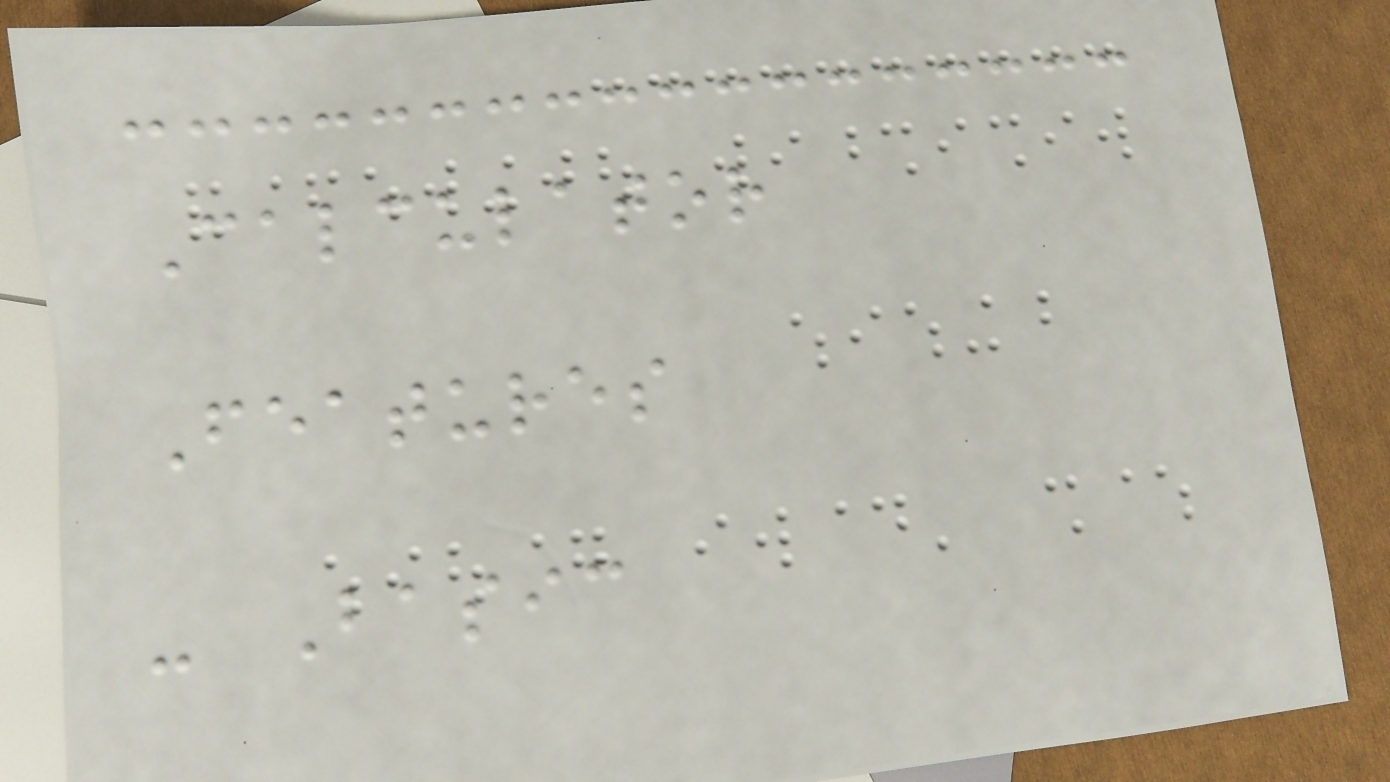Calculator
Features
- Basic
